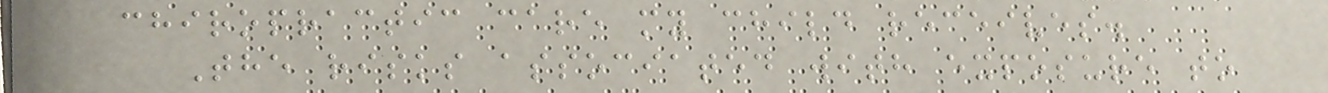chiropractic care my child receives.
The risks associated with exposure to
